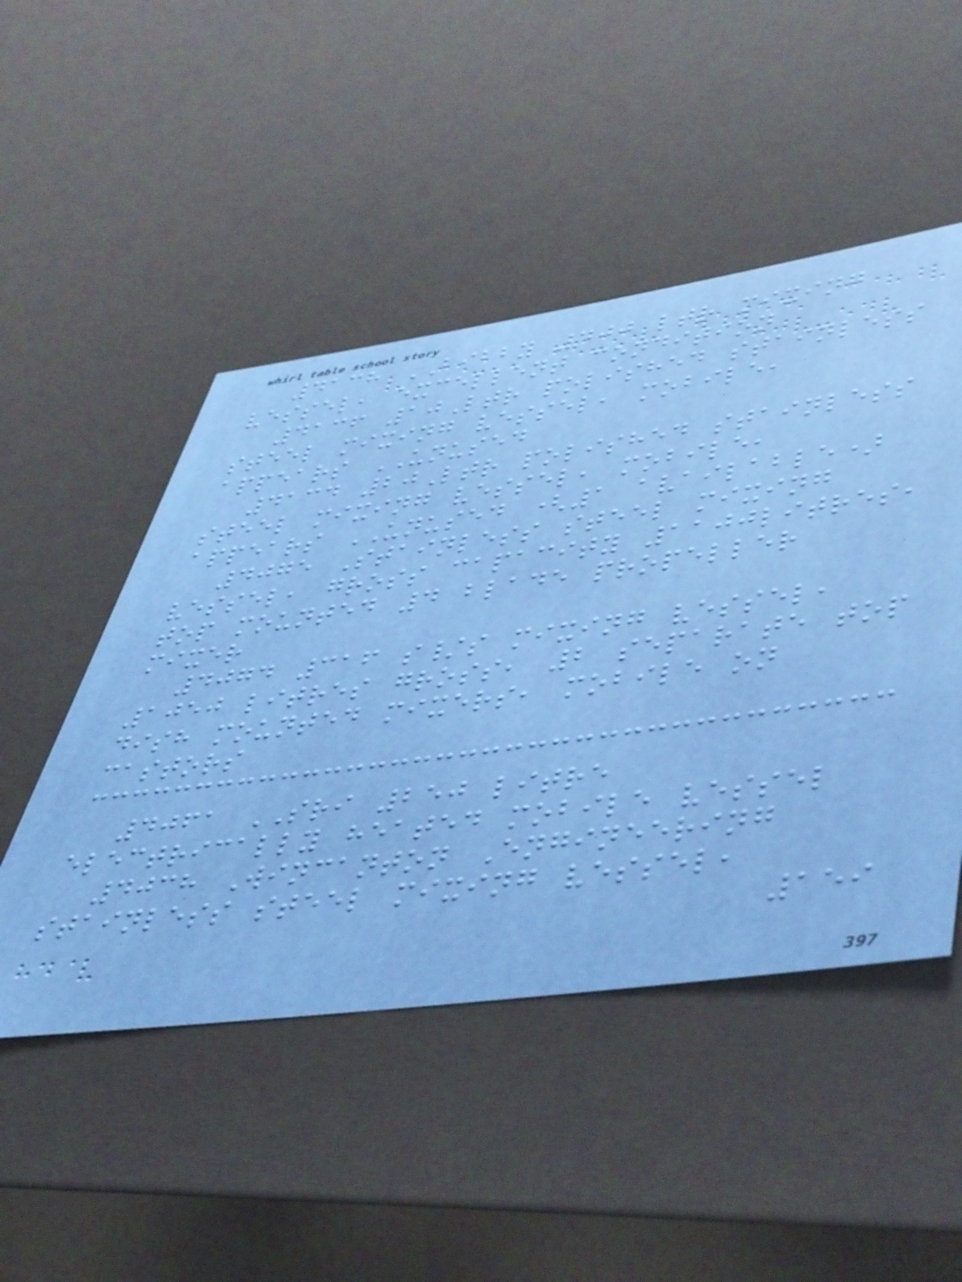4138 BIBBY 400 ltr mixing
vessel, excellent condition
4136 10Ltr polished stainless
steel mixing vessel, mobile,
appears UNUSED
4134 20Ltr polished stainless
steel mixing vessel, mobile,
appears UNUSED (1 available)
4075 Stainless steel mixing
vessel, gross capacity 1100litres,
top mounted 4 blade propeller
mixer
4074 316 s/s mixing vessel,
1050 litres gross, 2 separate top
dish mounted mixers, mobile on
castors
4061 SRI 250 litre
electrically heated mobile vessel
4038 Wincanton Engineering
stainless steel mixing vessel,
159
